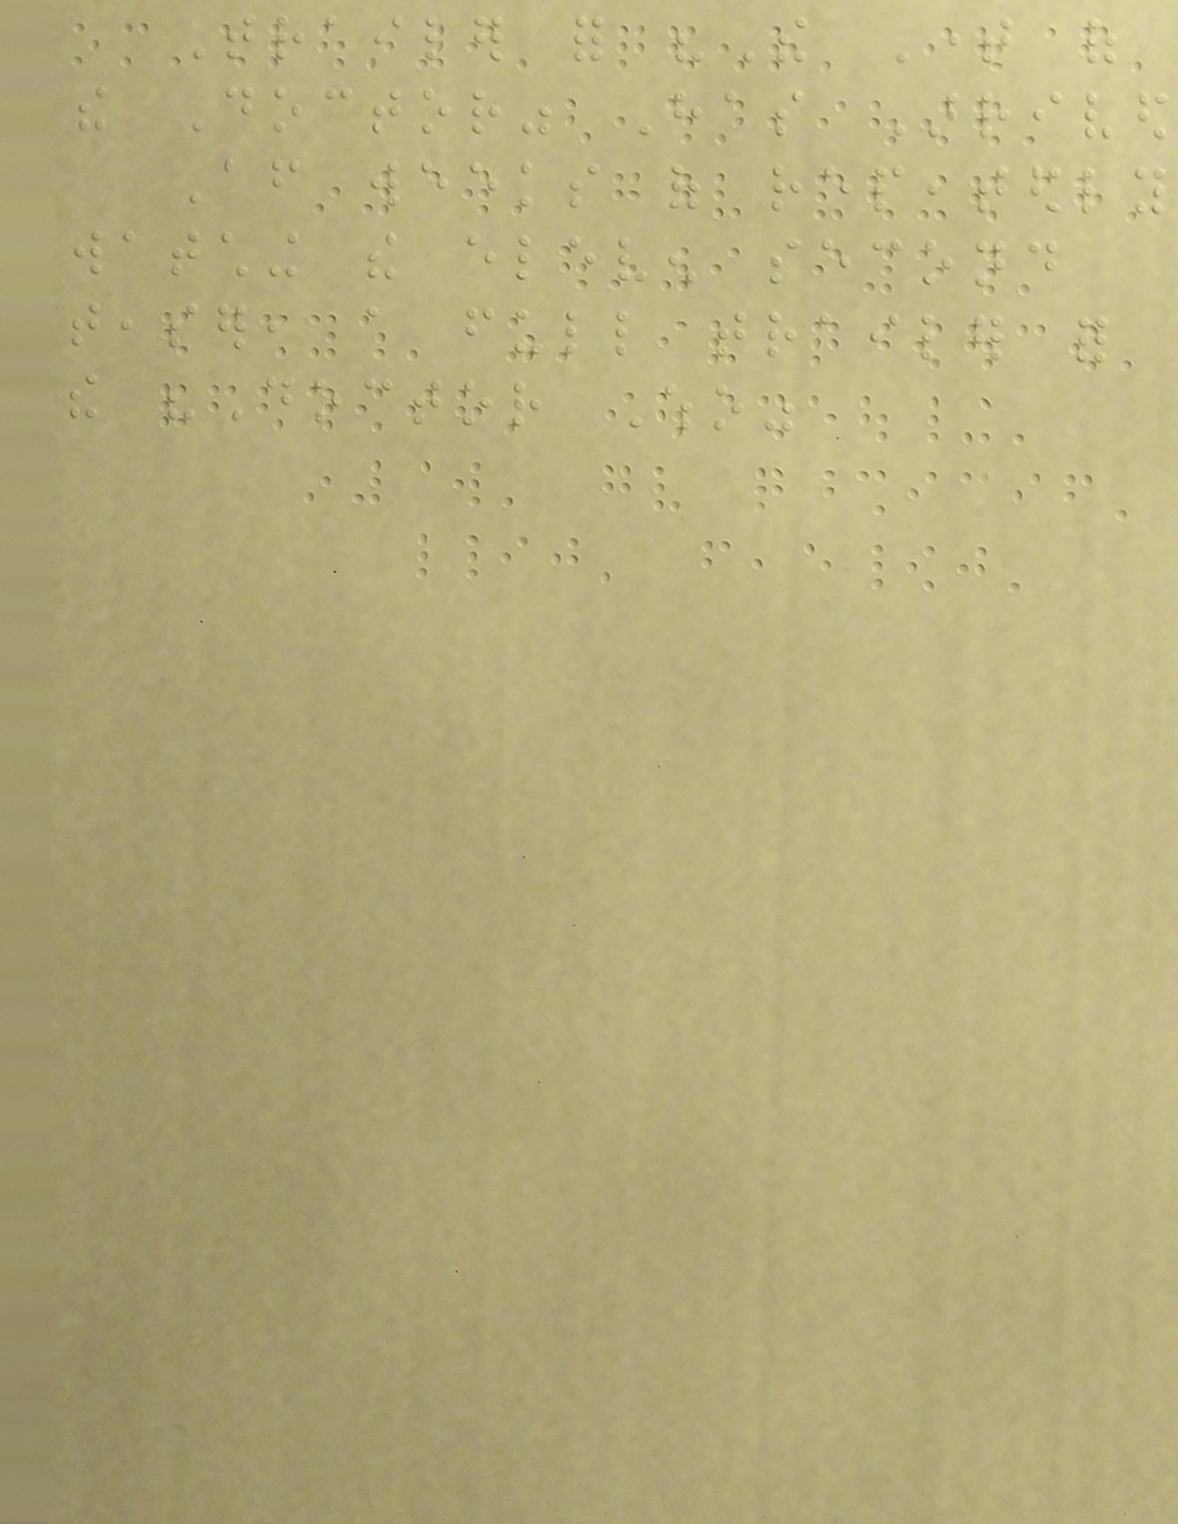Trailer for "The Time of
the Doctor" Has Arrived
After weeks of repeatedly
watching the eleven second
teaser, a full trailer for
the "Doctor Who"
